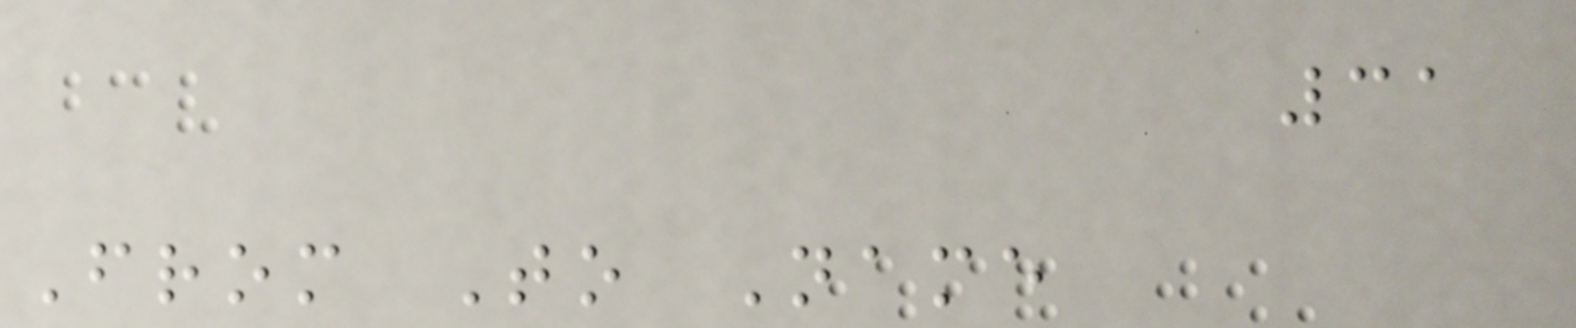31
From To Name
